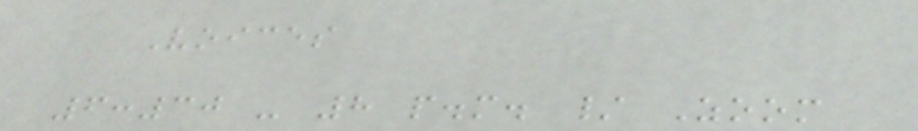Voices
6:30 - 8 p.m. / Zoom
